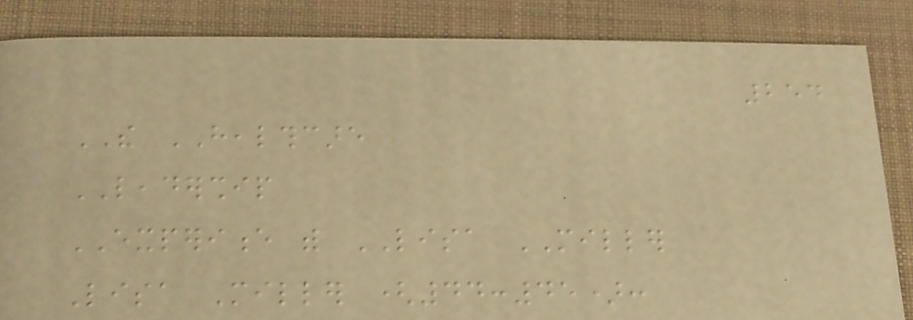254
THE HEALTHCARE
LEADERSHIP
EXPERIENCE with LISA MILLER
Lisa Miller (44:45):
